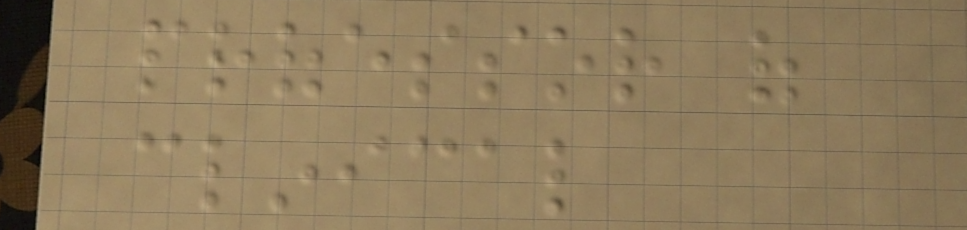professor of
clinical
